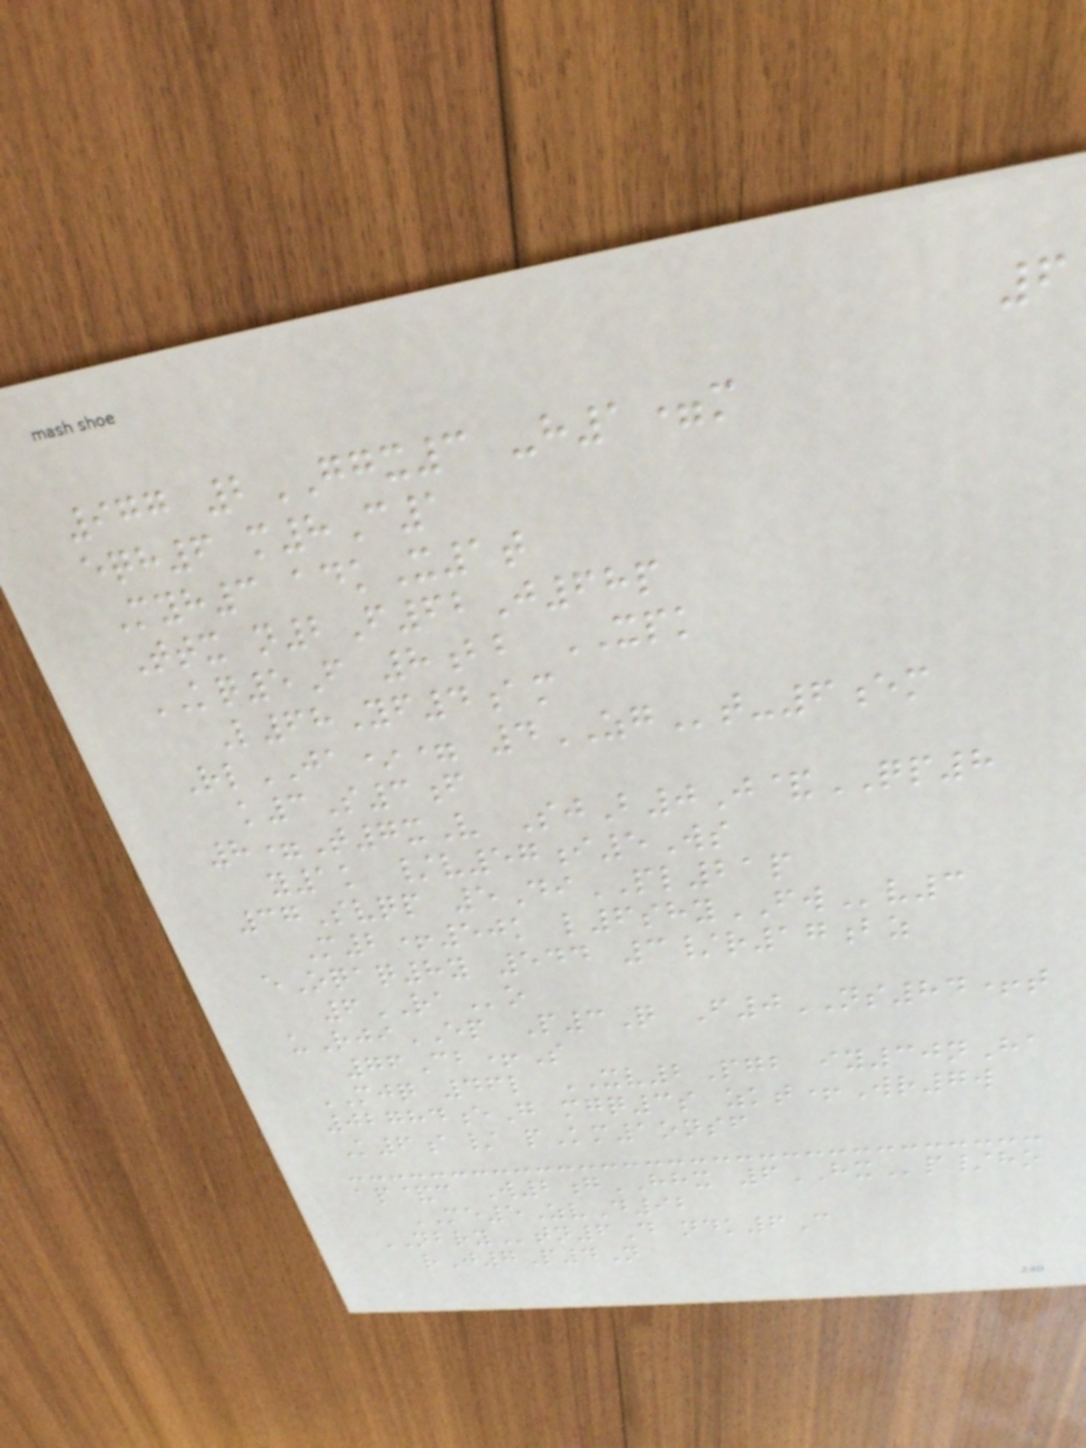6
977 2GGX3 -h1=m
eqh6 m8C1
Myh3 adkX1t
Ttx n2F62J68p
KQ5F 8bb XPK
L68Yf4am
RlJA*= 4ZGt-6em
k3S3f
8=T7xV SjB0J&QP8
y1k /v57i5Ws
37Svqp 5DiPL21p
M2+50k l6shyFWv3
eOqaq8y 544 3/r17bz
6RAo
uRjiEP P3Q F0NS84+t
76Cb+S
MJQ 46l XV2Pgb iy30nHa
02784eG mgq3s zkt+Wr7w
K6a/ pKm1onsf
ap&c W2gHHX 6HXp/ho
ME5ZvD92
NBRYtn6D ndk6C
rJ7P4N
